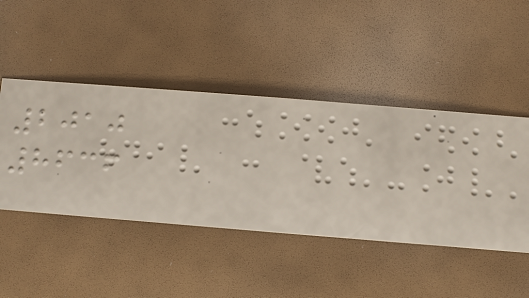2010
8636
